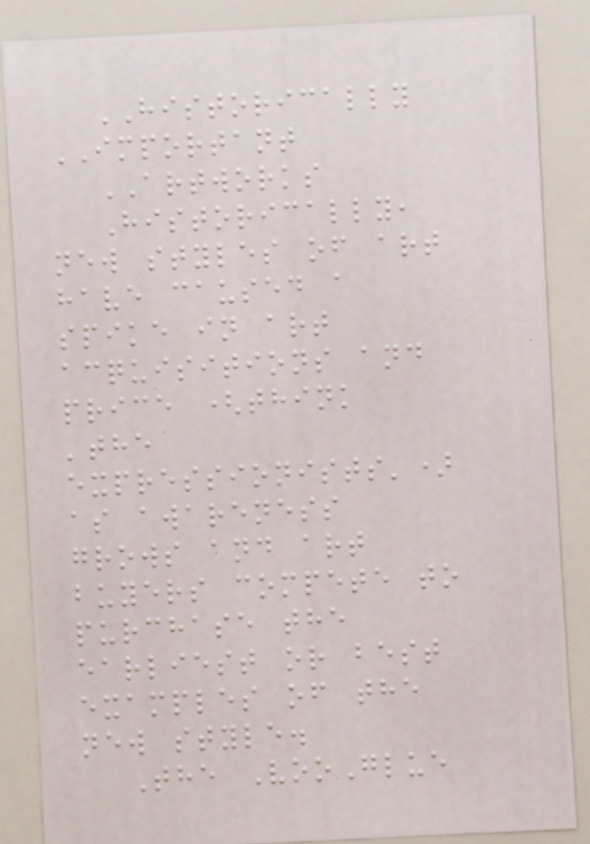HISTORICALLY
IMPORTANT
ARTWORKS
Historically,
new styles of art
have caused a
spike in art
acquisitions and
price (think
'the
expressionists')
as awareness
grows and art
buyers compete to
purchase the
earliest or best
examples of the
new style.
The VooGlue
